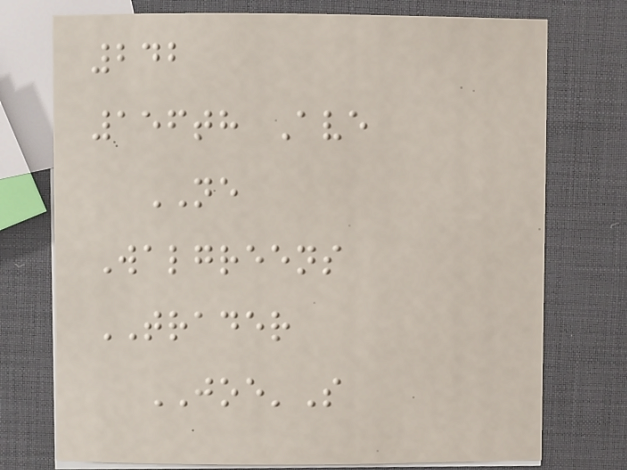242
156th Ave
NE
Walgreens
TRADER
JOE'S
